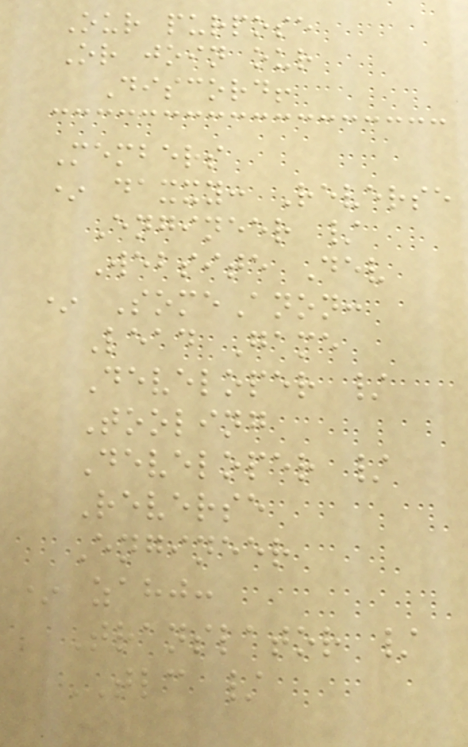Our purpose
Or join our
Discord!
Members
* daxxy: Reverse
Engineer /
Website Dev
* SomeAnon:
Lead Game
Developer /
Tooling
Developer /
Reverse
Engineer
* zahj:
Translator /
TLC /
